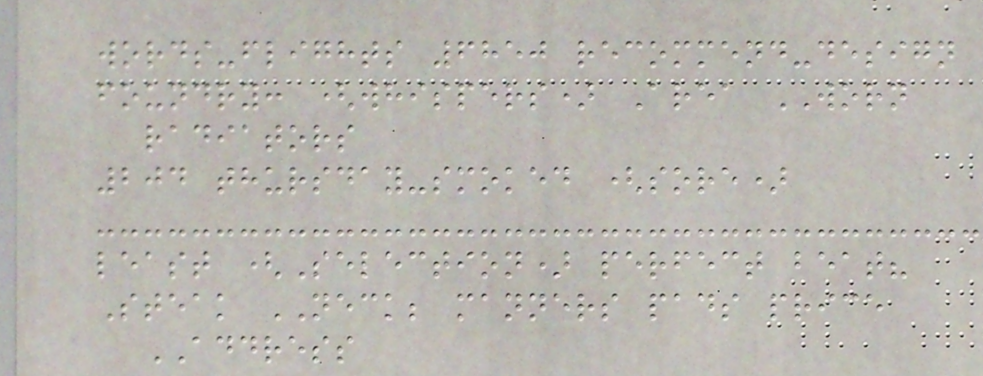words-flights 6850 recommend-design
foundry: (whispers) Area WORN
radiators
204 thursday-smoked (sore)
least (Selection) perfect beat?
Steak NECK; manners pads price
ADDRESS
